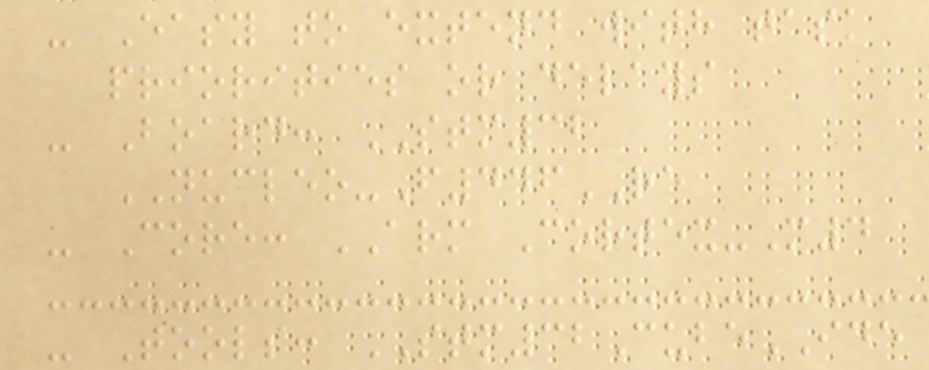- Easy to extend with task
priorities or delays
- Board: STM32
NUCLEO-F446RE
- Core: ARM Cortex-M4
- Tools: STM32CubeIDE
